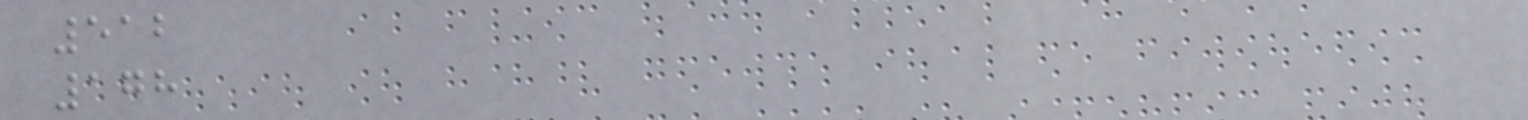512
178
